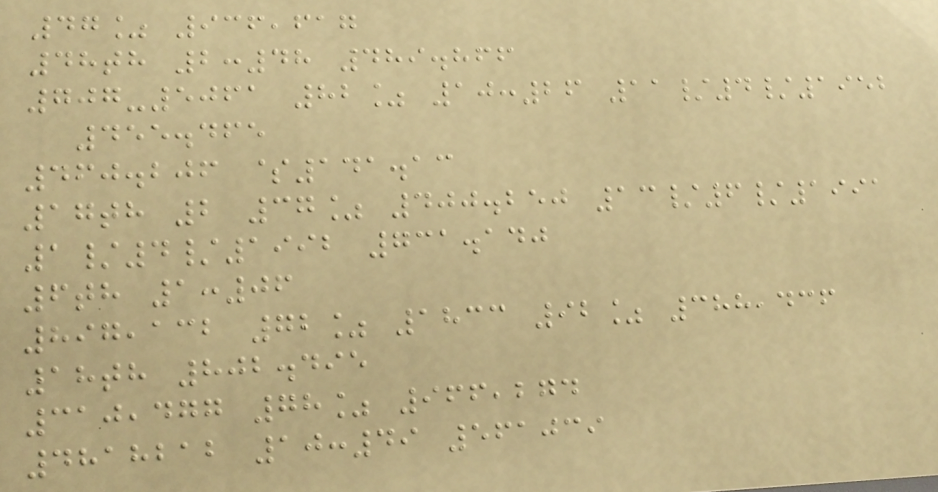47% 936,617
48th 2:48 489.866
707-5061 82% 10:26 11/4/1952
455.465
460.206 $141.13
17th 2 37% 400.250 13/6/1991
1/4/1992 731.140
6th 1:06
897,132 72% 1833 92% 388,436
18th 802.495
310,477 78% 966,274
4818212 10:49 561039
